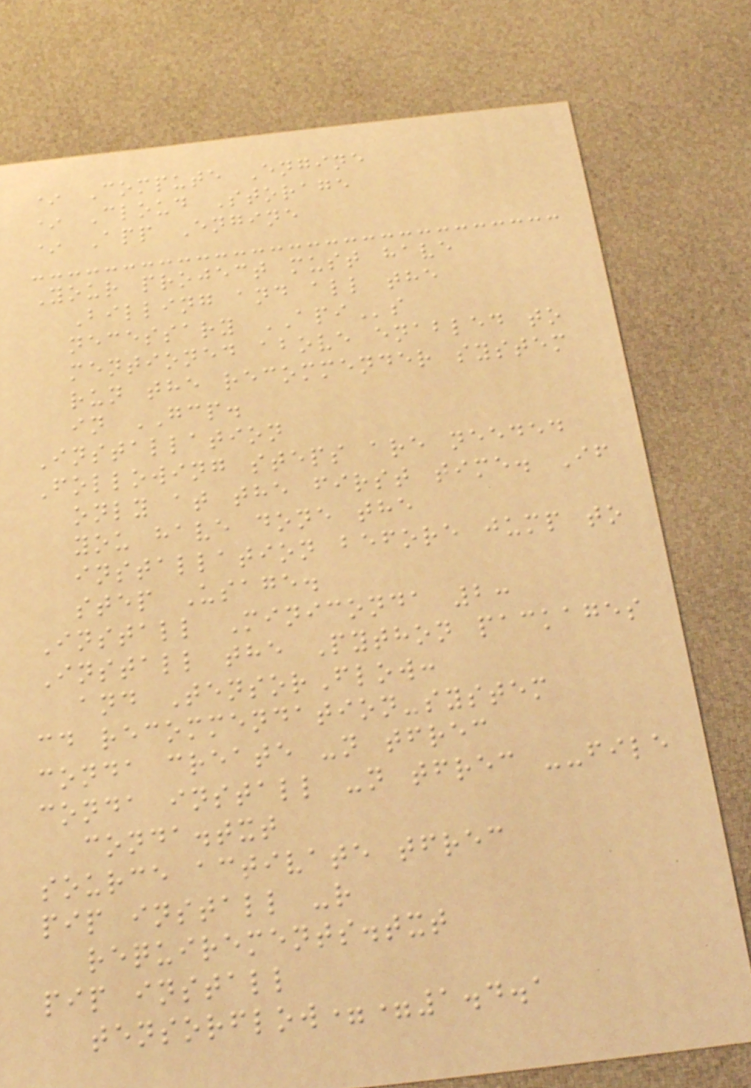* Compute Engine
* Cloud Storage
* App Engine
Your project must have
Billing and all the
necessary APIs
mentioned above enabled to
run the recommender system
in GCP.
Installation
Following steps are needed
only at the first time. If
you have done the
installation before jump to
step Usage.
Install Miniconda 2:
Install the Python packages
and TensorFlow:
cd recommendation-system
conda create -n tfrec
conda install -n tfrec --file
conda.txt
source activate tfrec
pip install -r
requirements.txt
pip install
tensorflow==1.4.1
